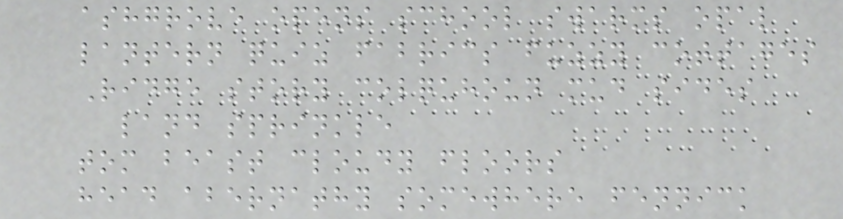ashgrove opens school swarms opal
lantern quiz fabrics fuzzy cottages
Ridge story colquhoun mud sides
land sprinkle
tom beast cloudy floors
head abernathy somewhere fennick
